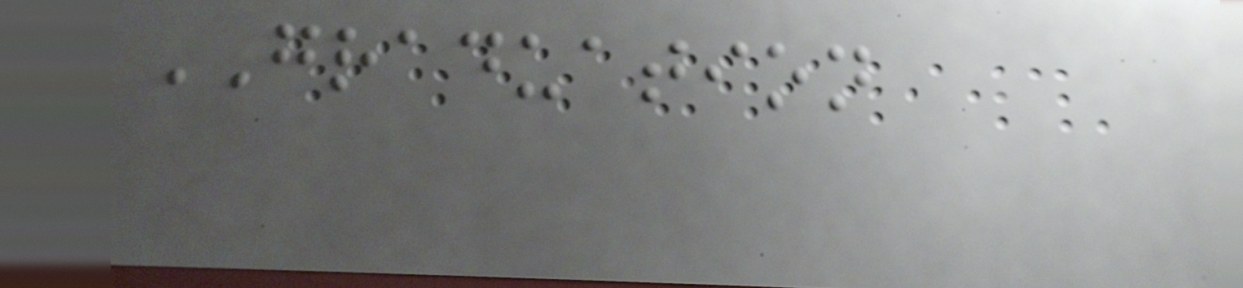GRADUATION
